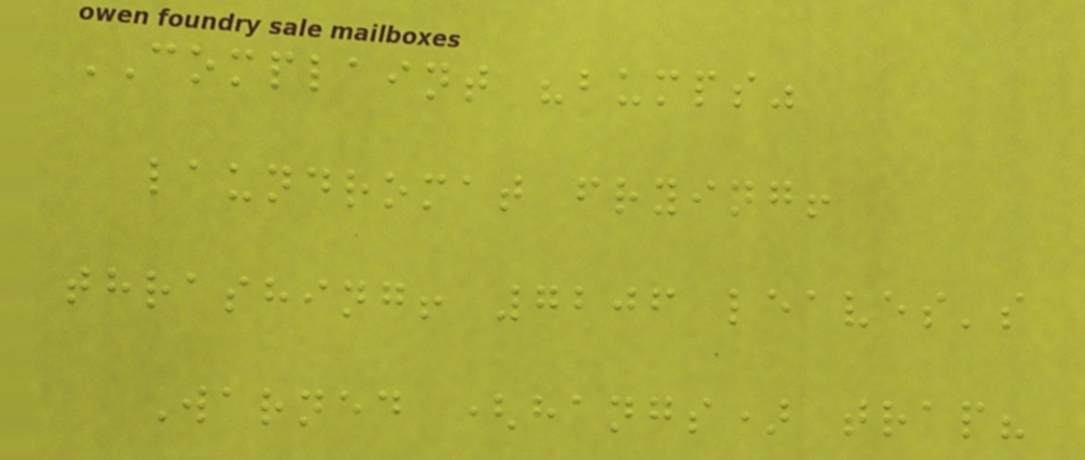COMPLAINT "bumps"
laundromat frying!
thrashing! 7206 leaves's
Warned (hangs) trap?
